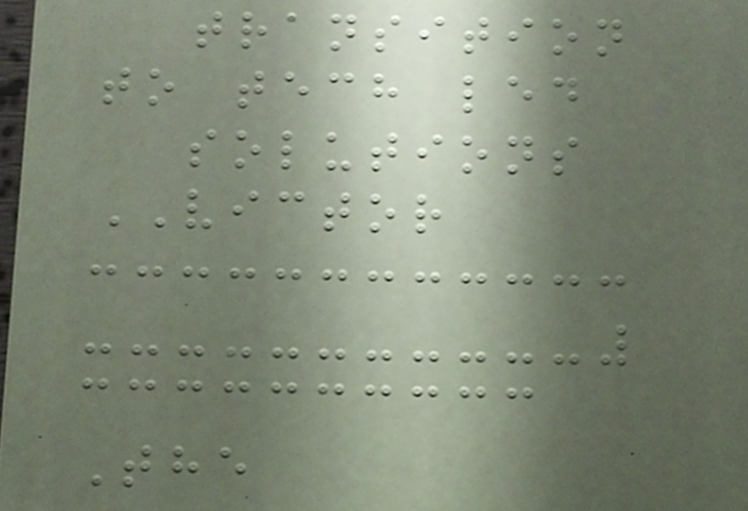transition
to tech led
solutions
VICTOR
The
